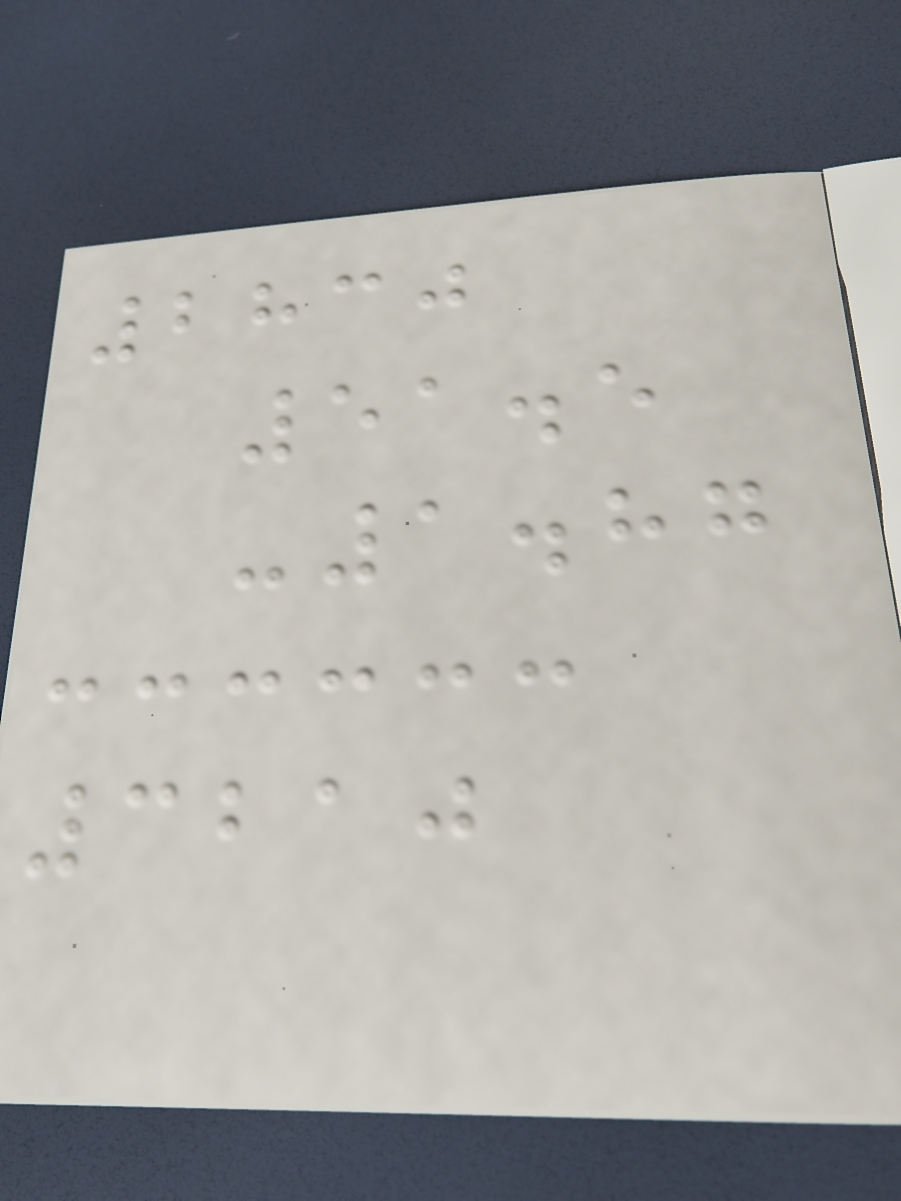2830
51.5
-1.87
3210
